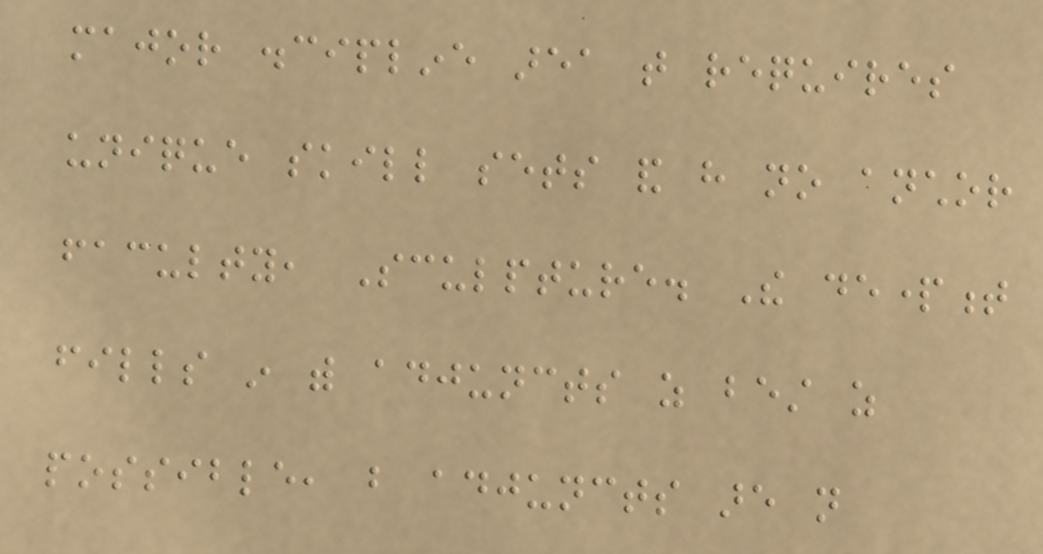major discipline area that requires
unique skill sets and have no anchor
faculty, Sculpture. The department
fills in with adjuncts as best as
possible, but adjuncts are not
